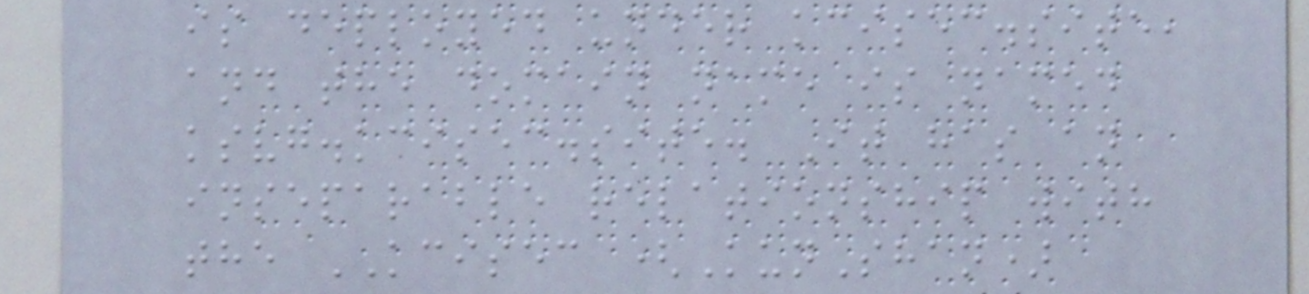is deployed under kcisec.site,
and the domain name is named
ksvg.kcisec.site. It has an
inseparable relationship with
the KCISEC (KunShan)
